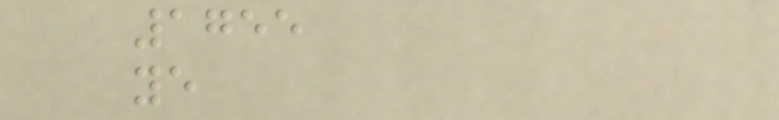1755
ye
